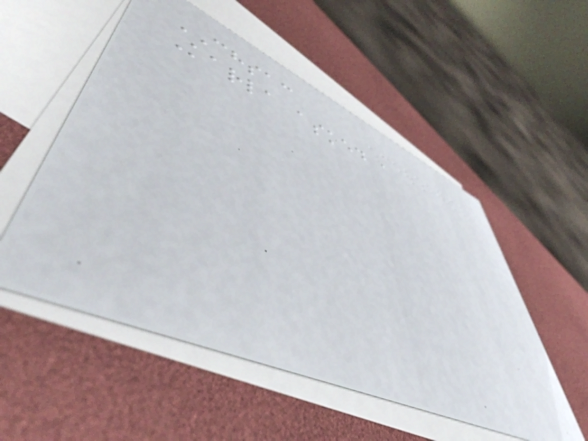CHSAC
Karla asked a
